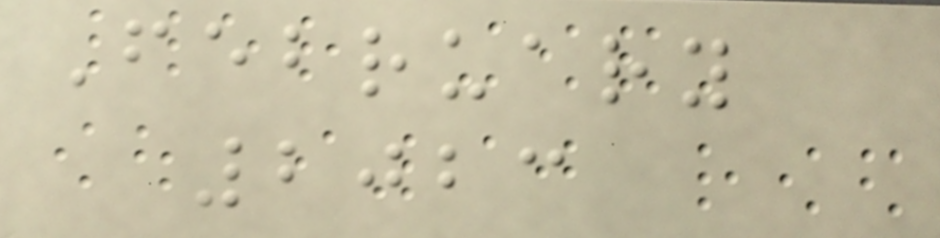February
2023
